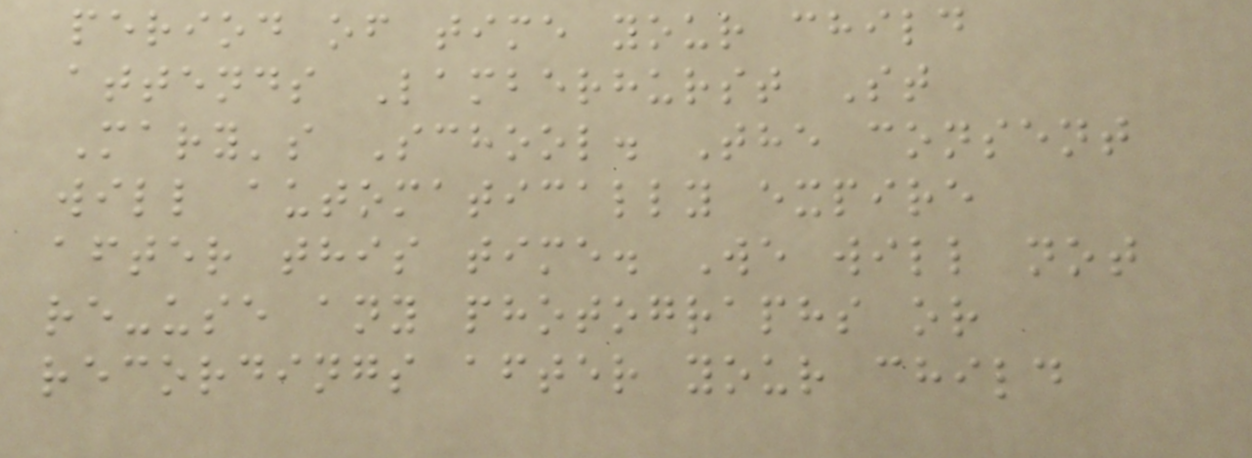period of time your child
attends Lamberhurst St
Mary's School. The consent
will automatically expire
after this time. We will not
re-use any photographs or
recordings after your child
